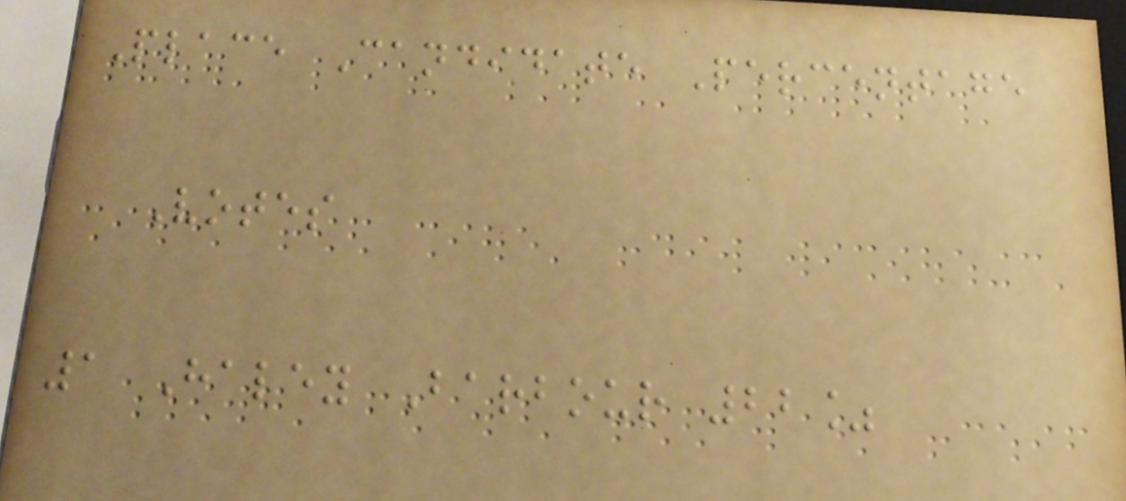Place Candidate Percentage
Votes
1 Haley Barbour 22%
